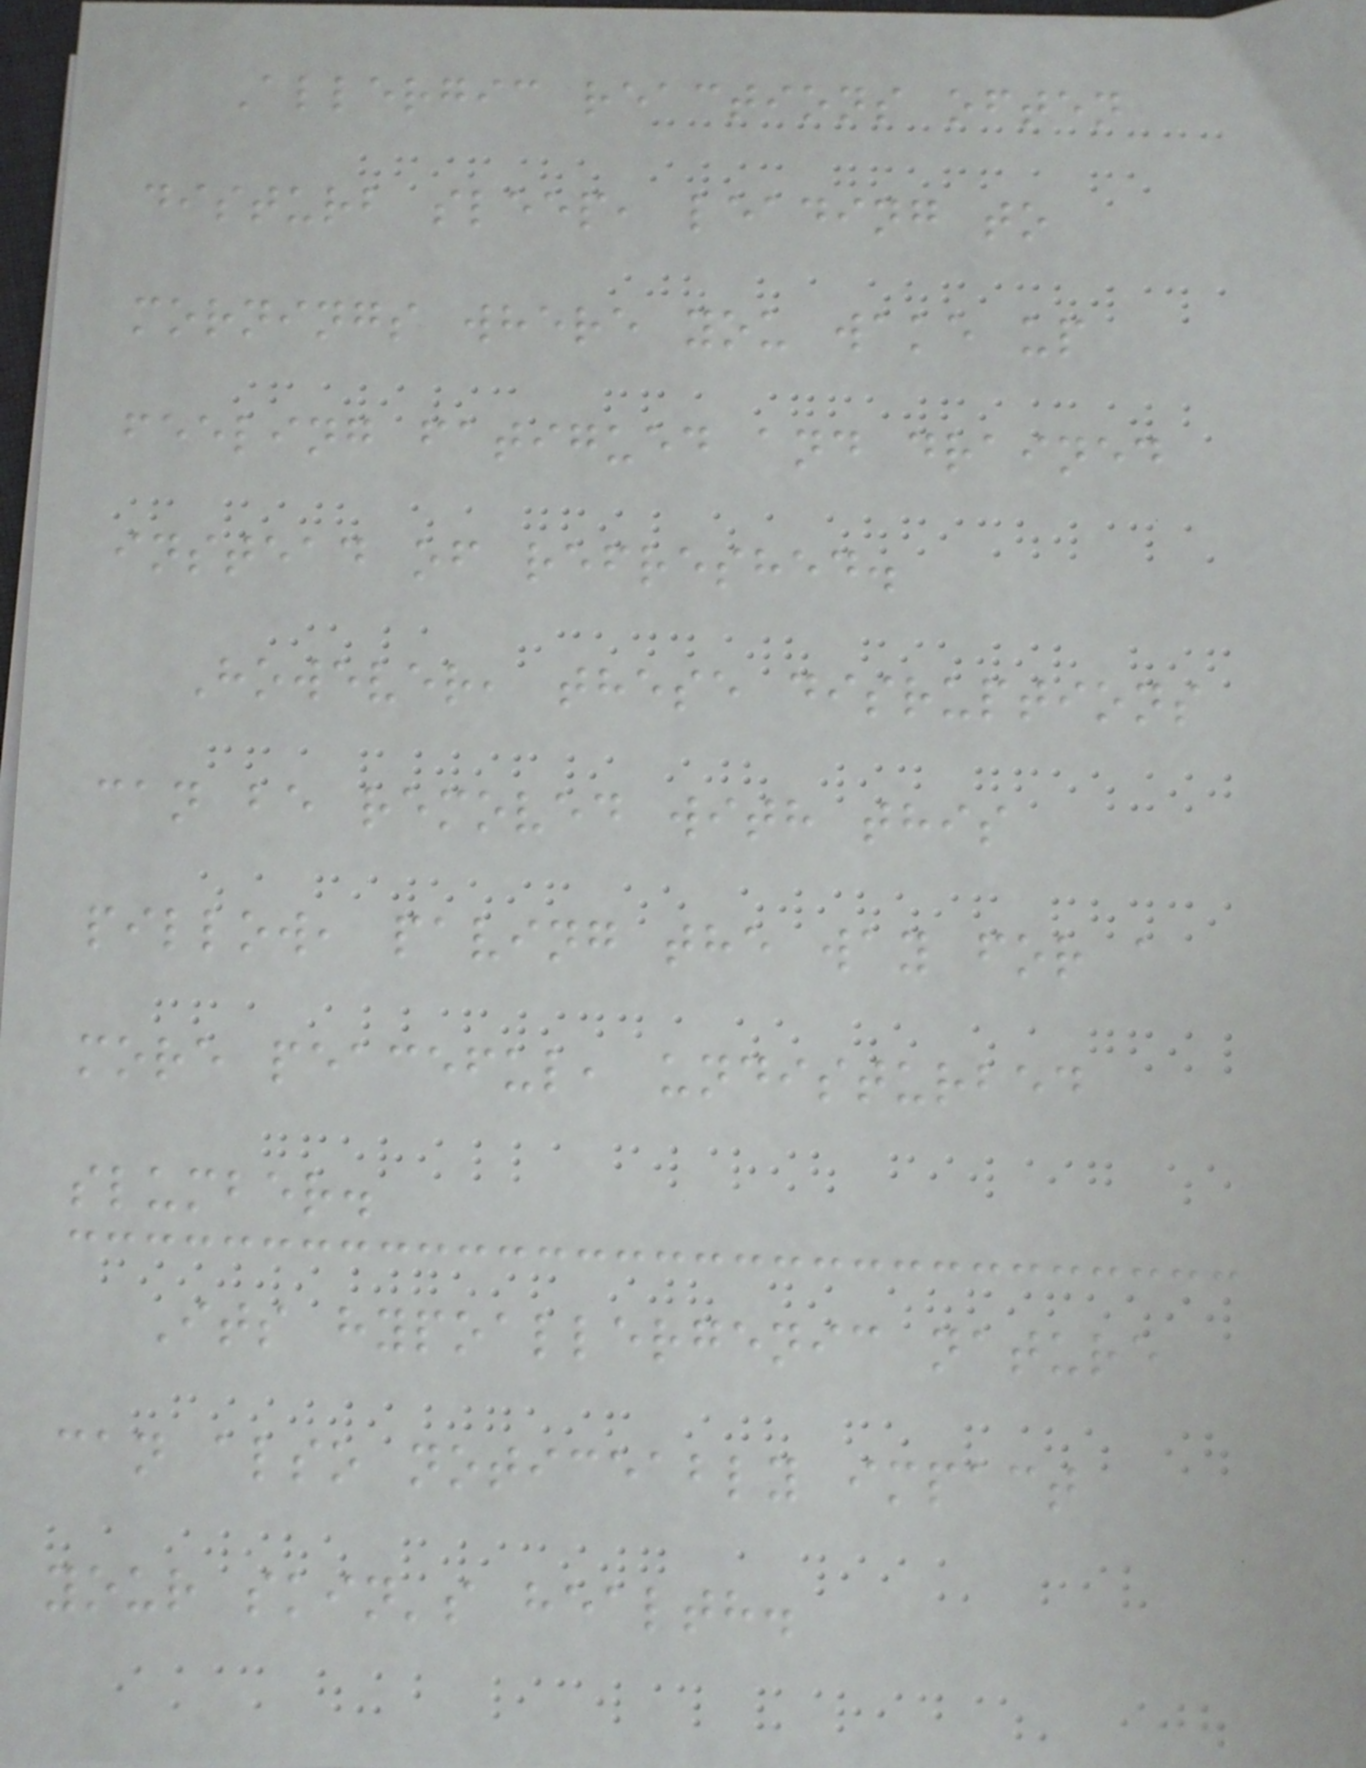Allergic reactions often
disturb sleep, leading to
mornings where you wake up
feeling fatigued and drained
instead of refreshed.
However, these disruptions
can be removed with this
pillow, paving the way for a
more peaceful, undisturbed
slumber.
Its hypoallergenic nature
can also noticeably impact
your skin's health.
